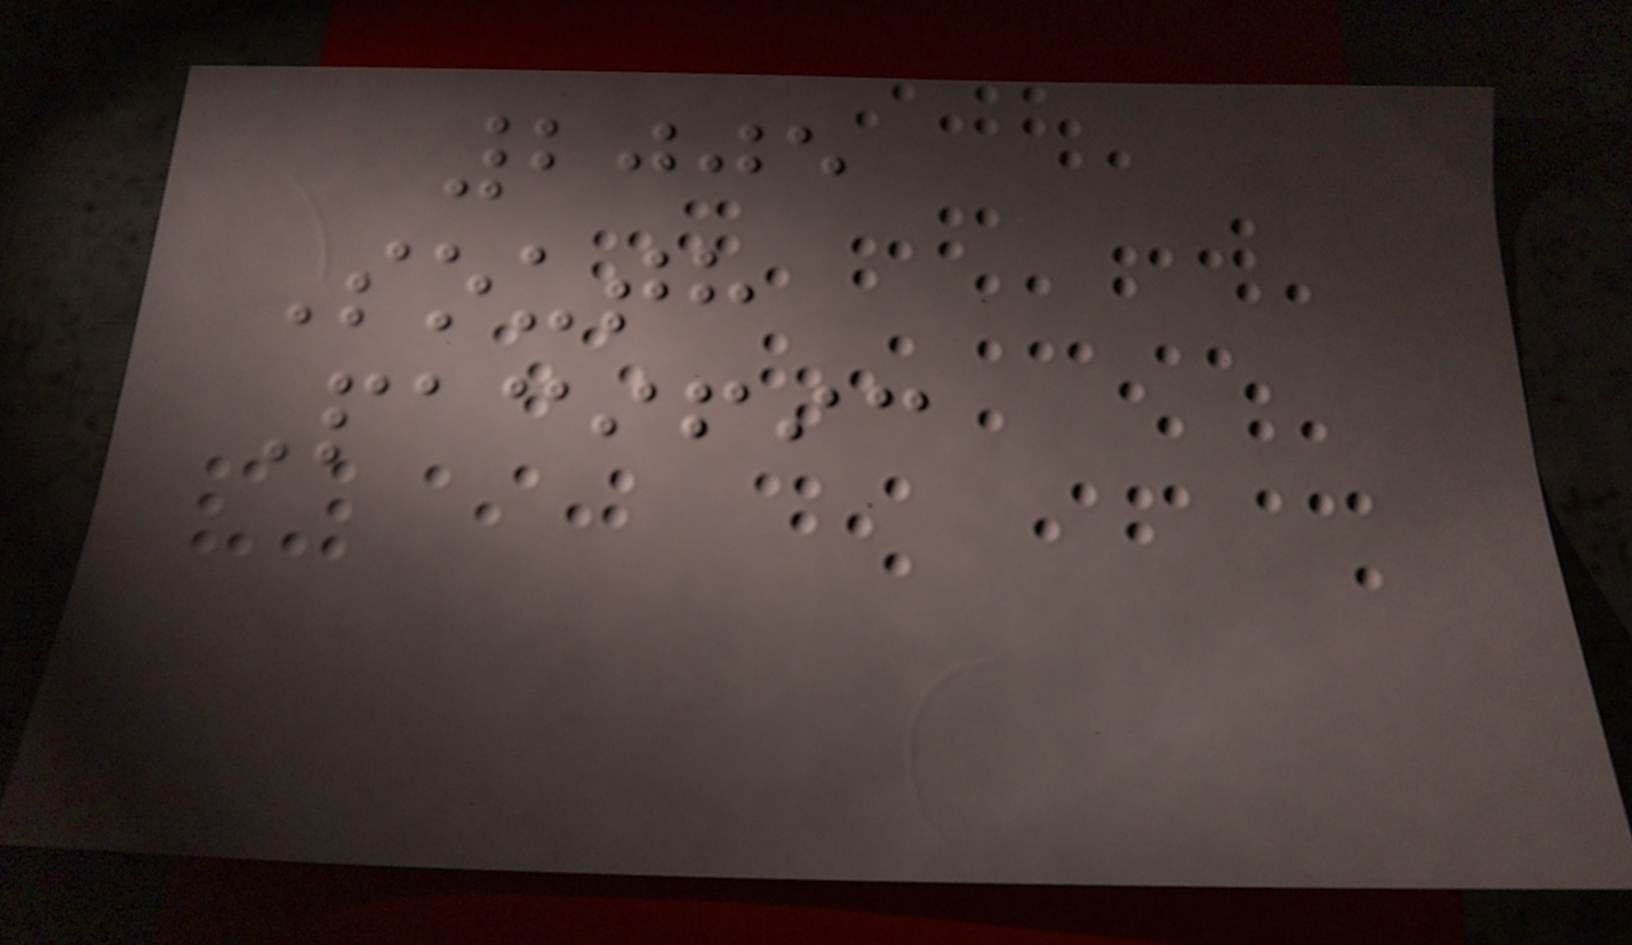2005
South
Pacific
